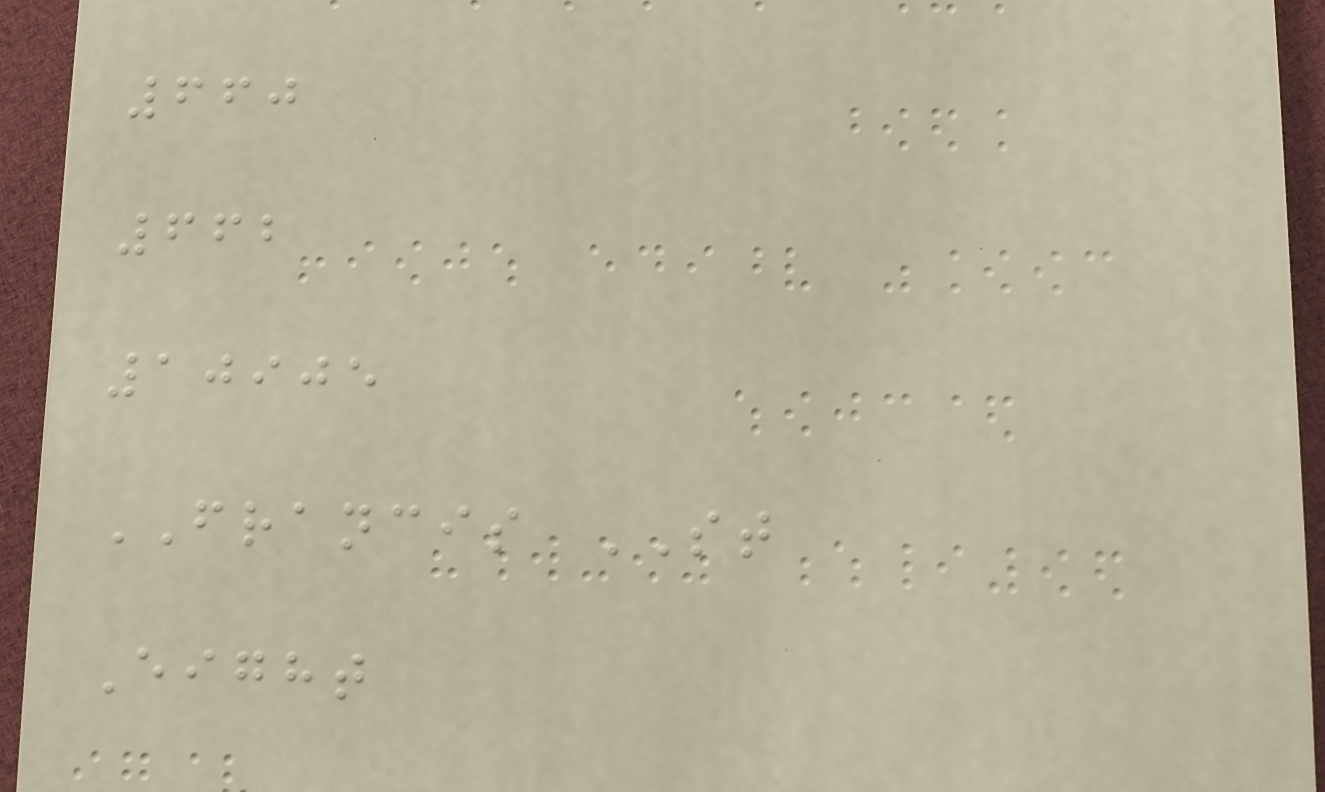660
662
10905
FRANCIS ST
Eight
